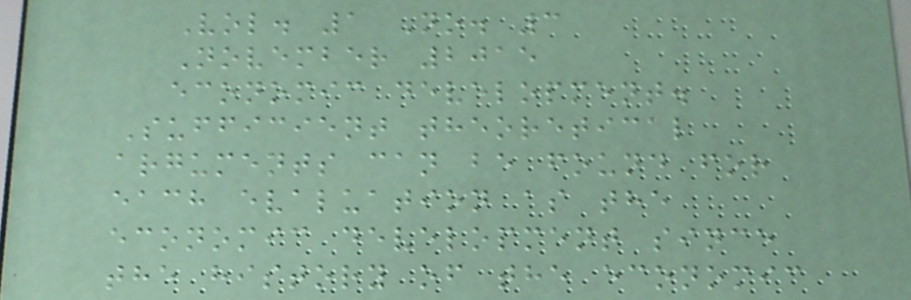Vol. 1 No. 3
November 2015
economic development.
Sufficient theoretical
arguments can be found for
each evaluation as the
economic development since
the history of the economic
